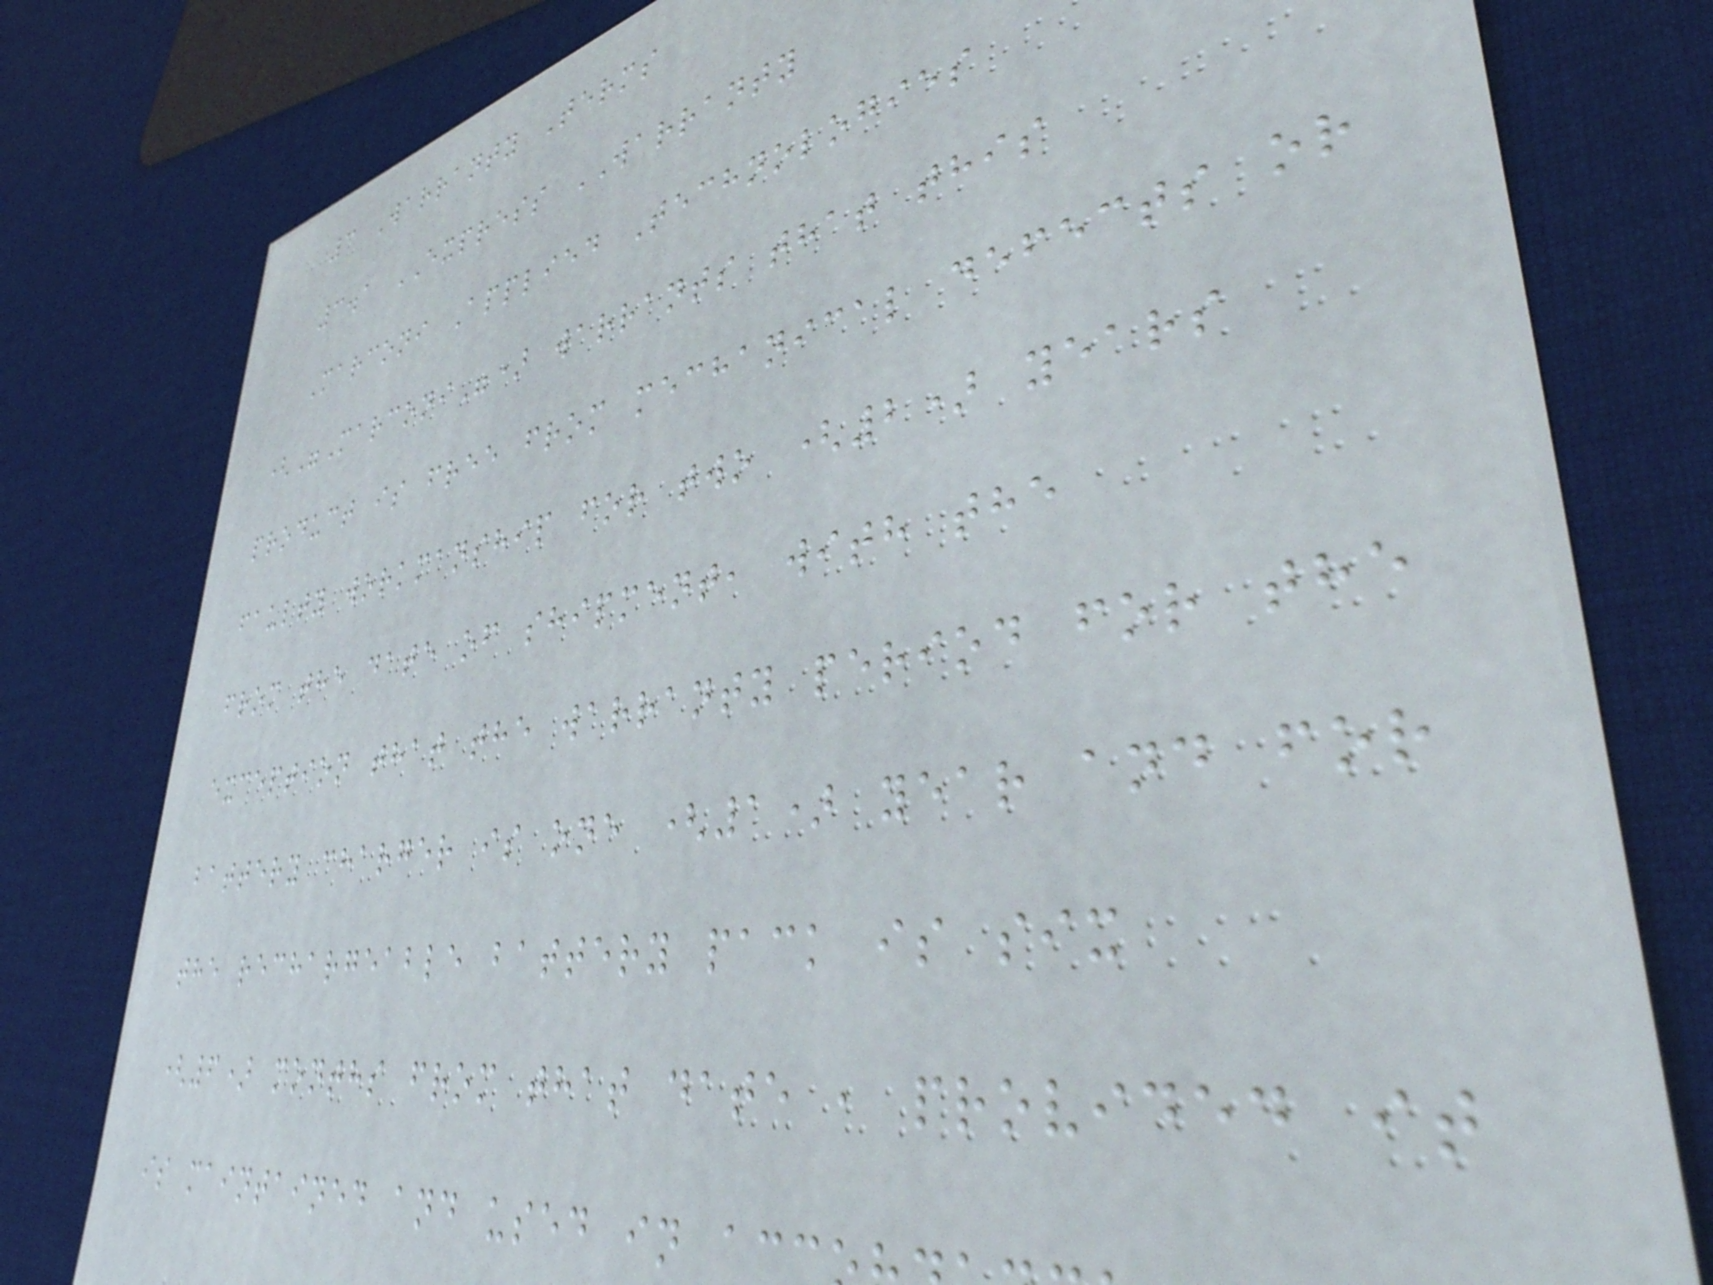3 Warranty Terms
3.1 EXPRESS WARRANTY
Marconi Applied Technologies
("Marconi") warrants that this
product is free from mechanical defects or
faulty workmanship for two (2) years
from the date of shipment, with the
exception that the warranty period for the
battery charger is one (1) year and for
the rechargeable battery pack is six
(6) months from that date , provided it
is maintained and used in ac
